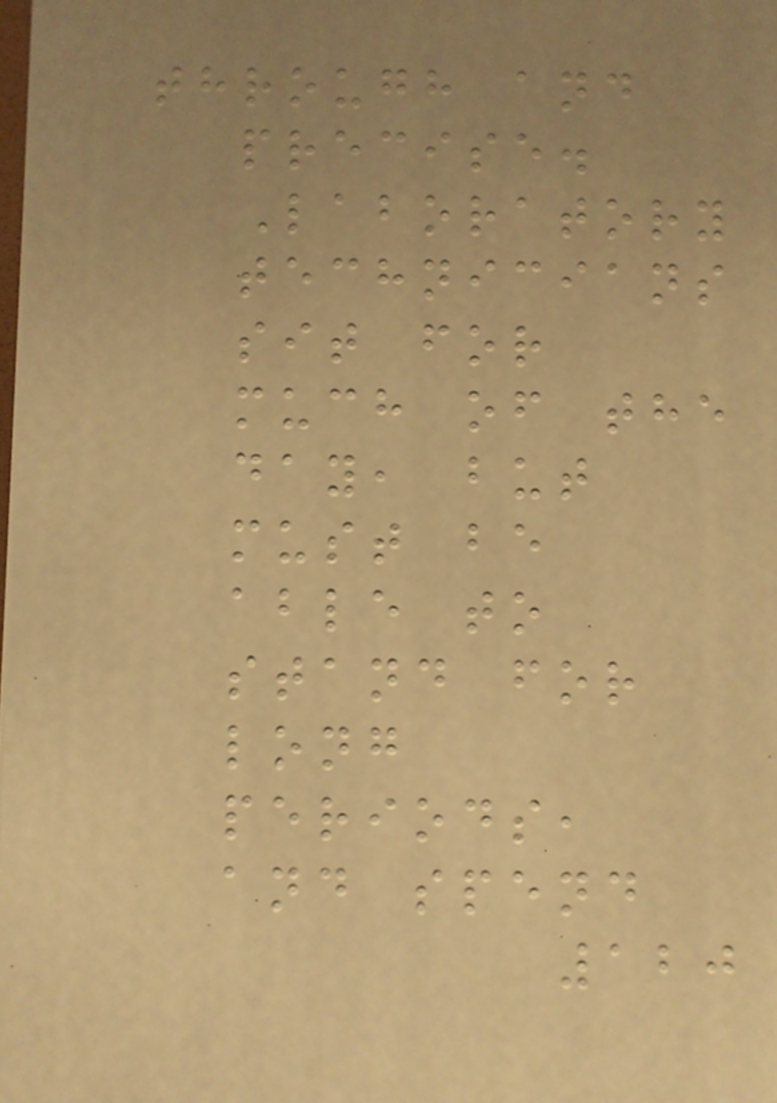through and
precise.
Laboratory
technicians
sit for
much of the
day, but
must be
able to
stand for
long
periods,
and spend
120
